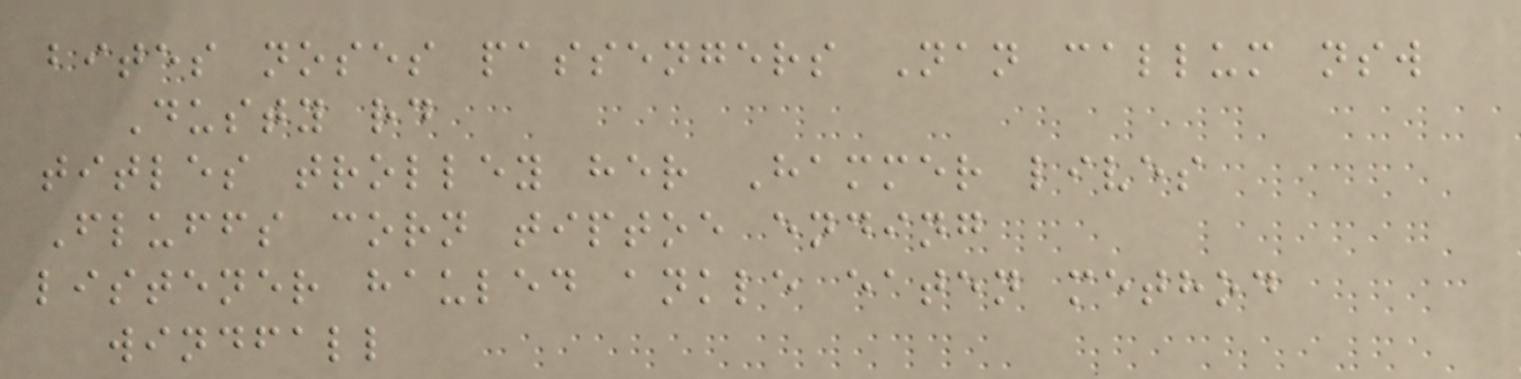bites noses passengers Nan callum nsw
Dusty rd
titles trolley her Hammer lives
Fluffs corn tiptoe ending
listener hauled ankle eaten method
windfall
